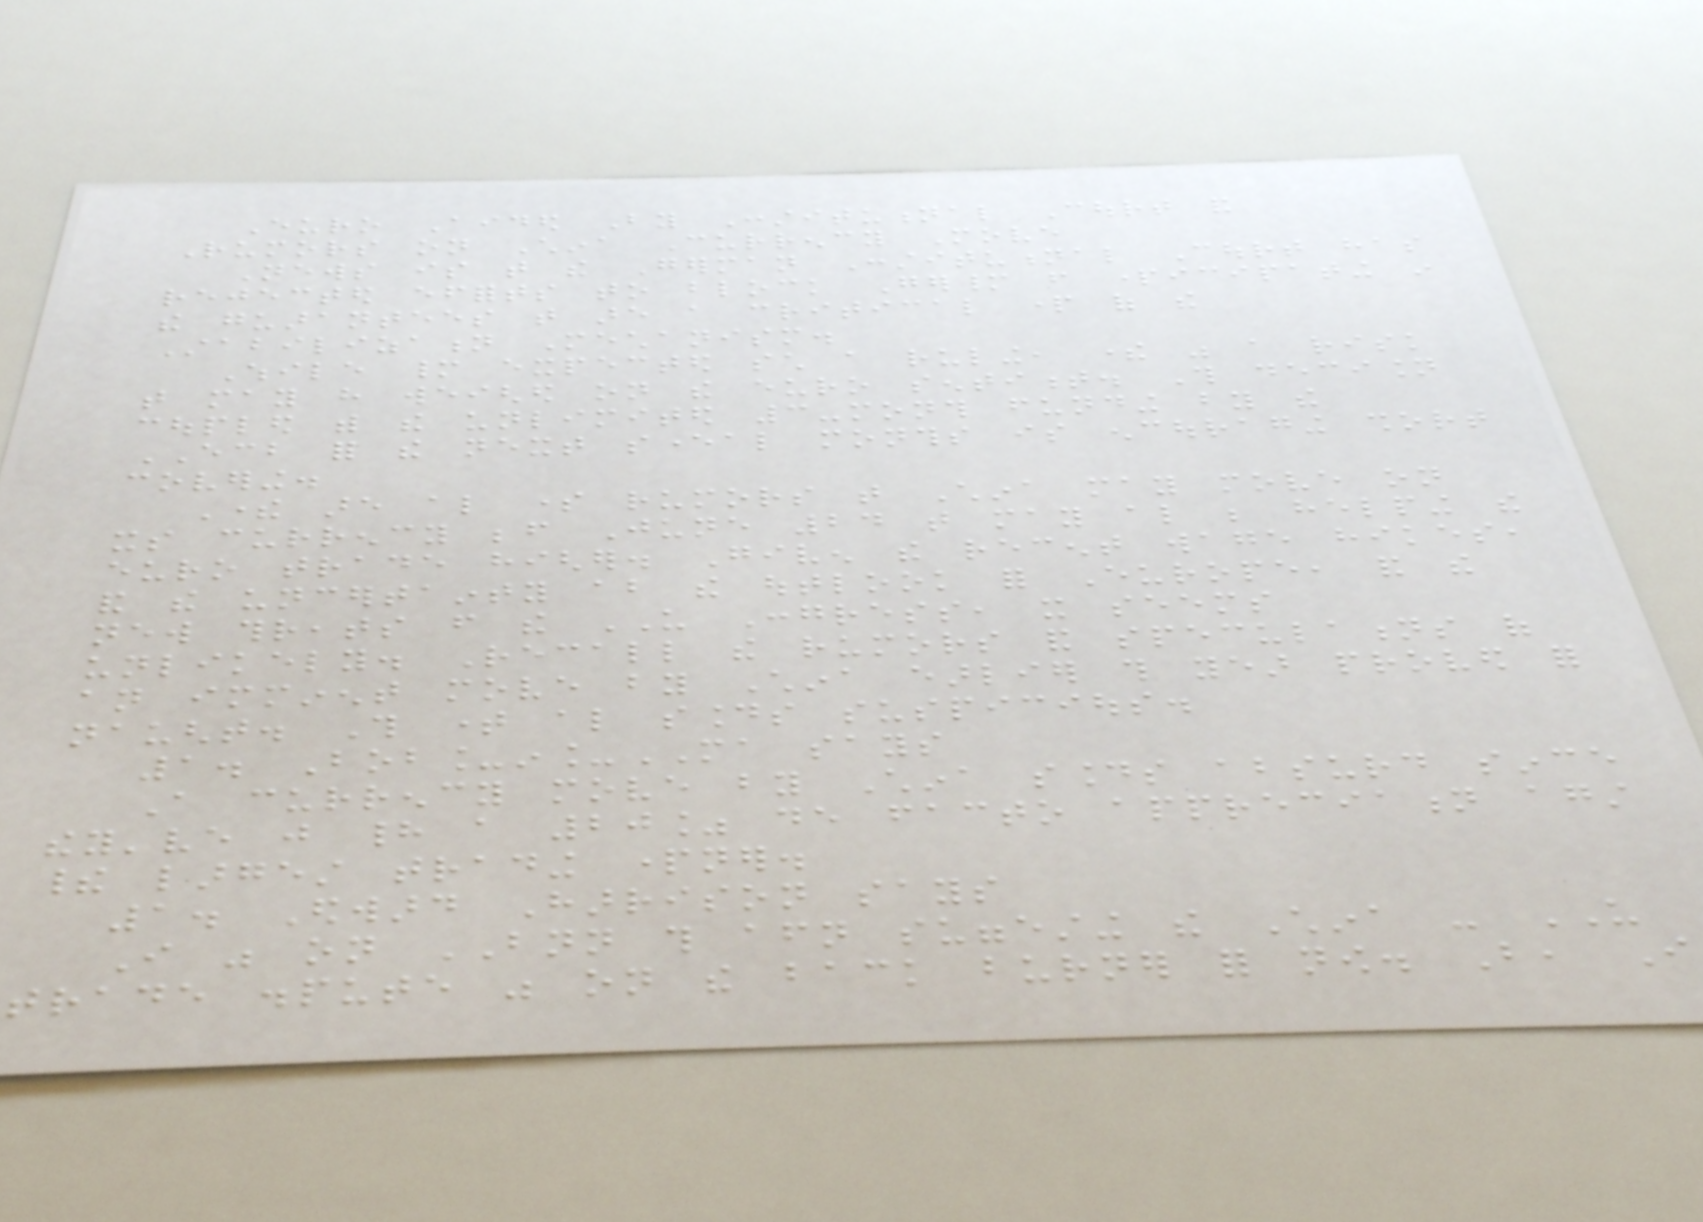Euro Aided By Constitutional Court and
Rumors on China Currency Move
News is that the German Constitutional Court has
rejected efforts to block Germany from participating in
the guarantees that are a critical part of the
Stabilization Mechanism.
While many expected such a ruling, there was a risk
that may have weighed on the euro sentiment. This decision
coupled with the unlimited 3-month funding by the
ECB for the next several months is encouraging short
covering.
There are also some rumors that China may move on
its currency before June 24 that may also be helping the
euro trade higher. Given the recent wage hikes,
and the uncertainty about the outlook for Europe, and the
new threats from the US Congress, it seems
unlikely. Recall the rumors and speculations of
an imminent move by China earlier this year proved for
naught. This time also sounds suspicious.
1. Bob_in_MA says
A currency move by China sounds absurd since
they've just had a 20% de facto appreciation against
their largest trading partner.
1. Edward Harrison says
I was on BNN this afternoon suggesting the China - US
trade dispute was on the back burner for now. But, I
